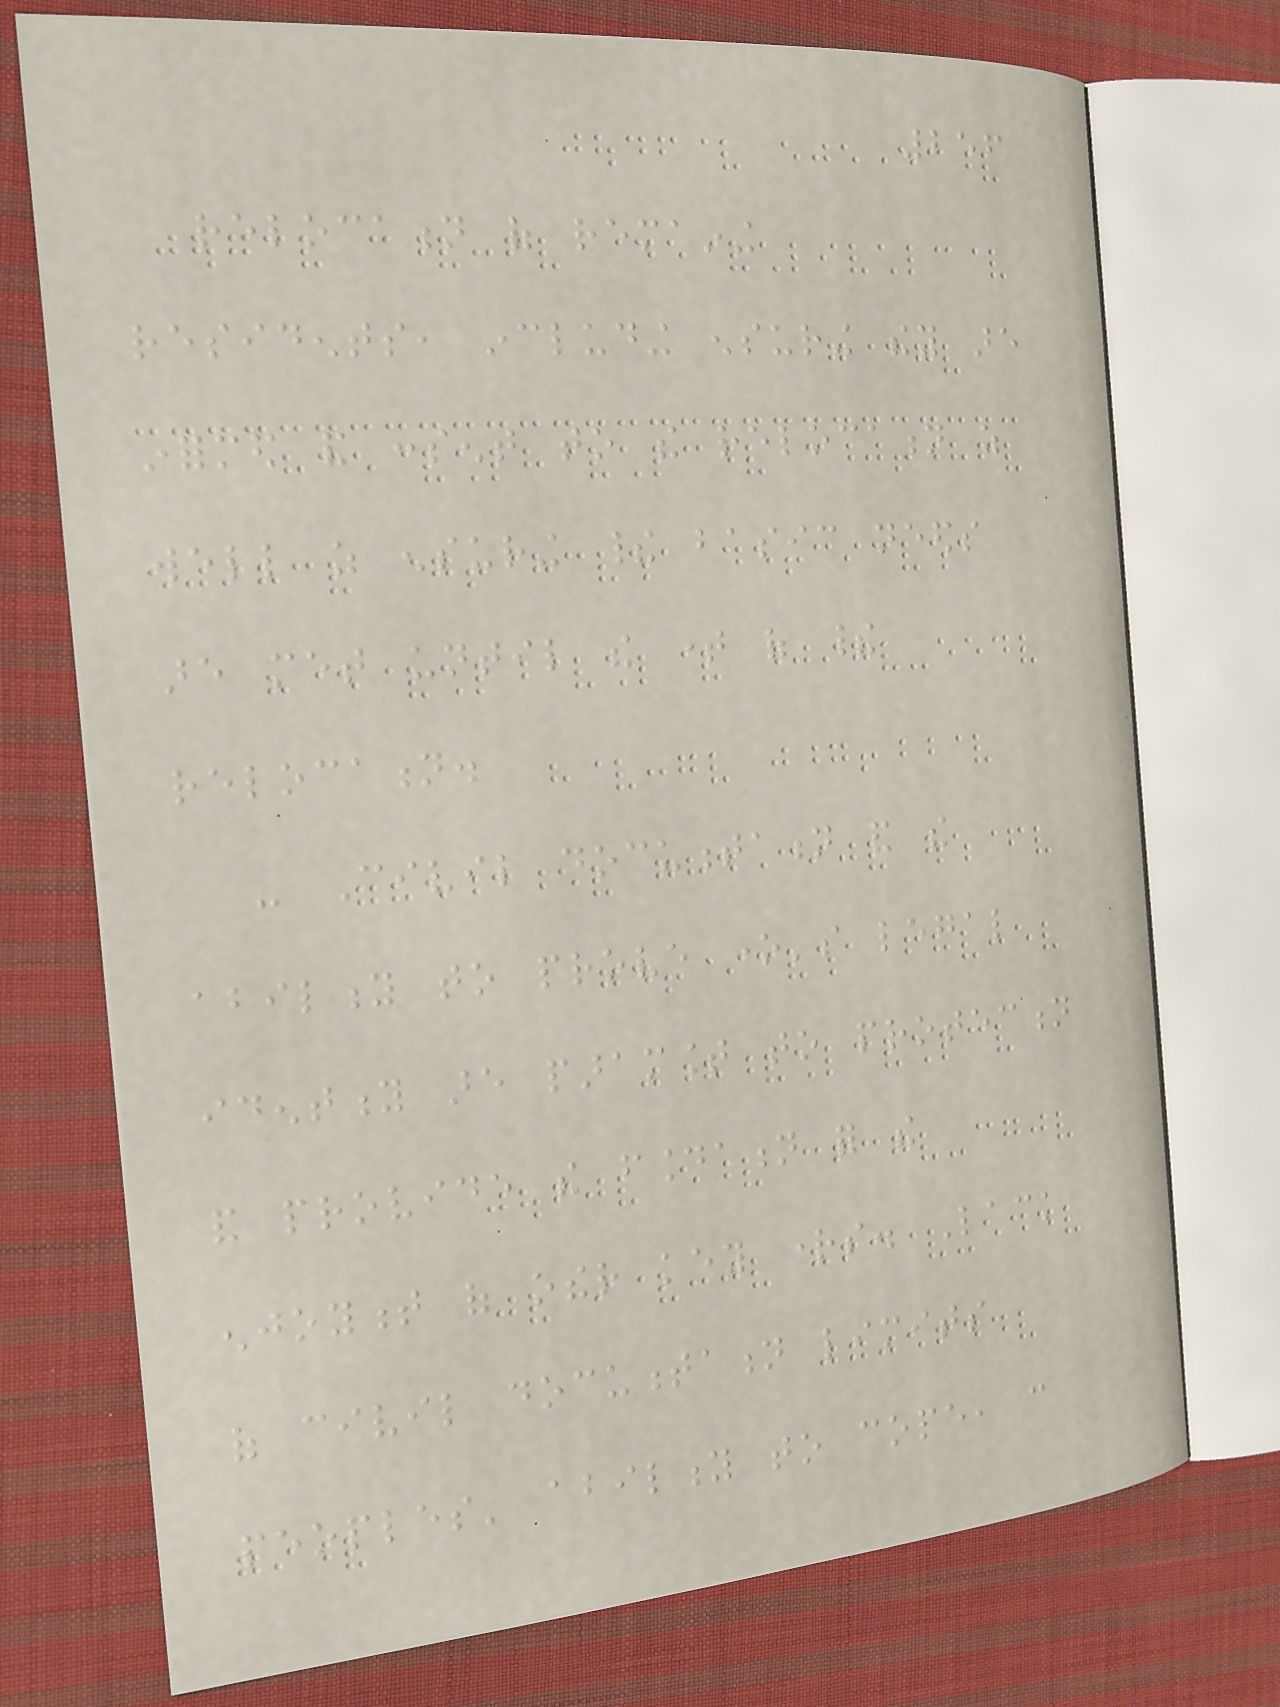256
relocation of remaining
residents, including ensuring they are
informed and consent to the relocation as
well as ensuring their basic needs
are met until the time of their
relocation.
- Civil documentation and the
ability to prove one's legal
identity are paramount to protection
and provide the foundation for the
enjoyment of other key rights. Lack
of civil documentation limits
peoples' ability to cope, can
